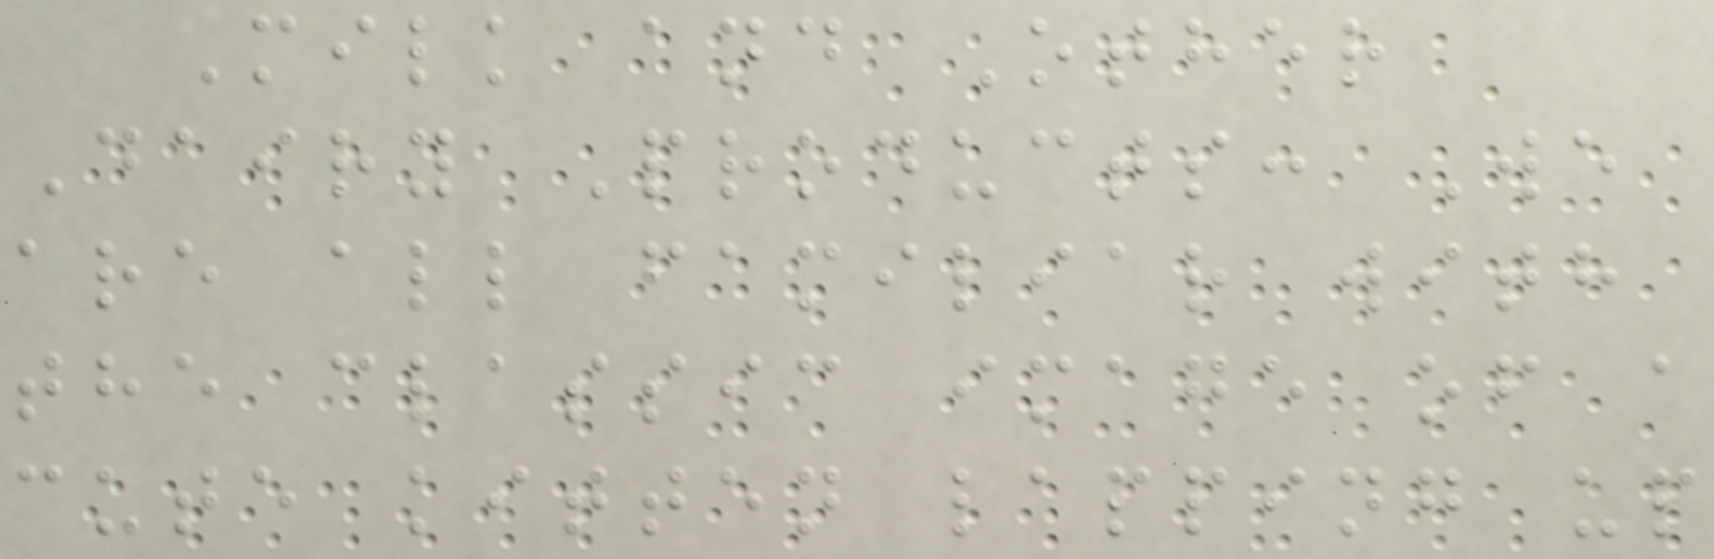Milk and Other
Dairy Products: We
are all familiar with
the classic image of a
cute kitten lapping up
